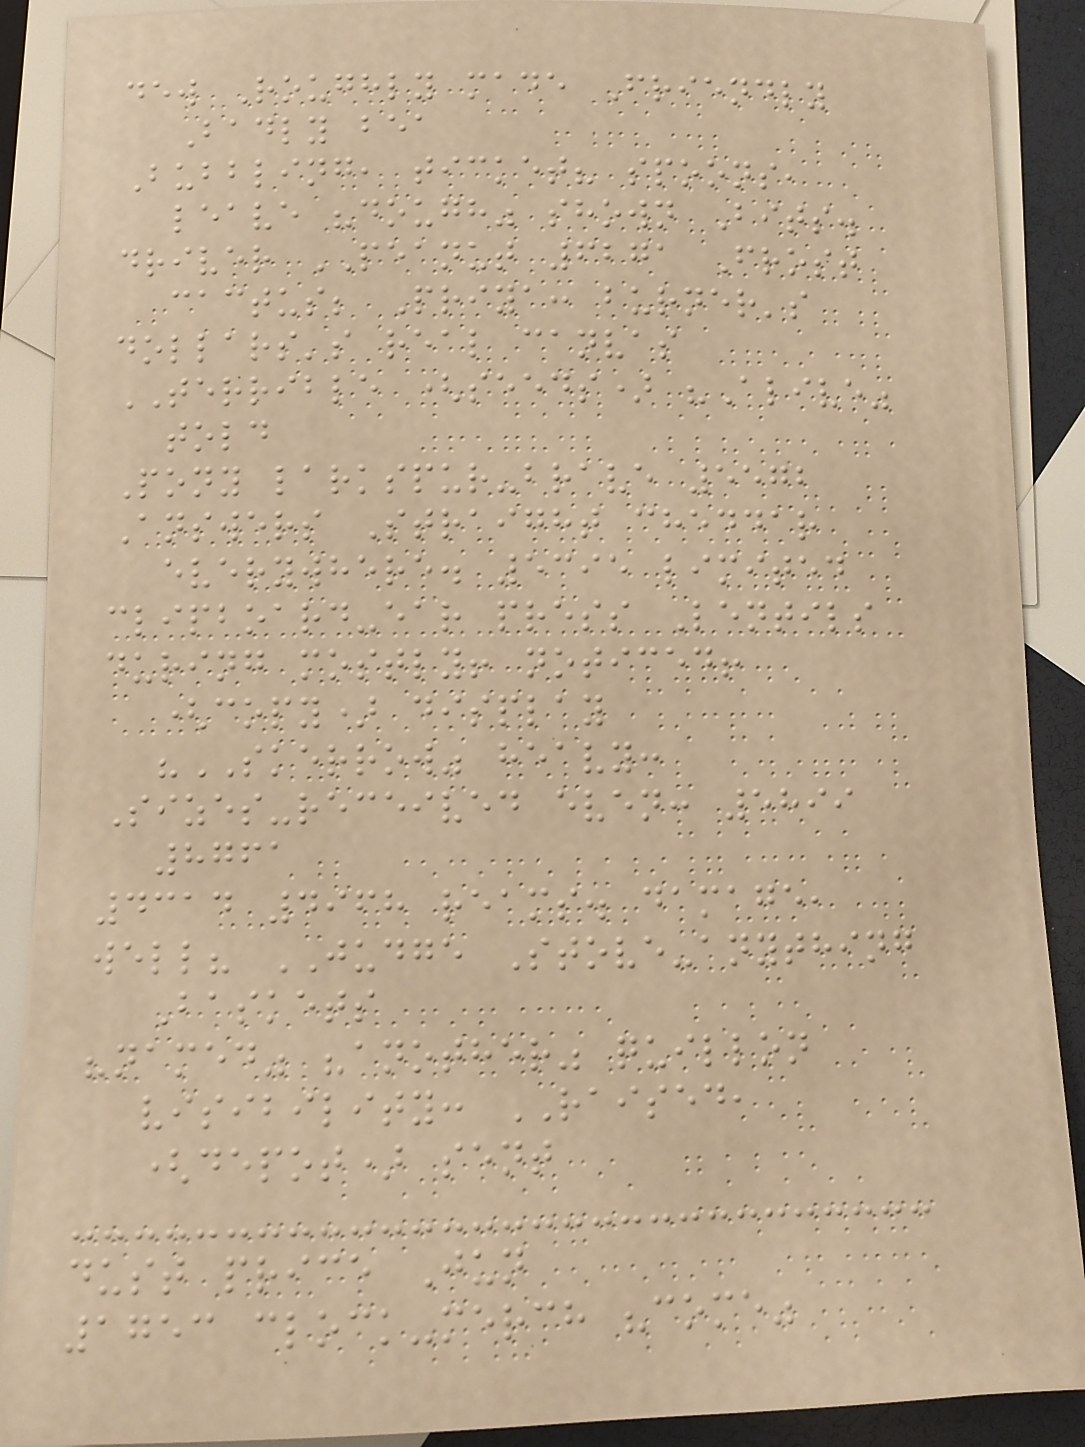dew Roughly made Friendly
Badly bea
Bubbling, ticket? spoons,
leave "dough" shown Bits.
driver PEANUT 6271 Frost
cactus; Priya: burner's
dollars's real canvas
TERRIBLE (seeds) "Alive"
told
Pony larkspur-brave 5572
Answers Straight cheddar
everywhere. 5395 limited
clipboard-ear press Lentils
during mostly! noticed!
(copy) display
"SKERROW" heavy:
Sizes-received even: 5899
8761
4314 4968 reams. damage,
well? JUDGE Stove-anything
Baskets
"named" "another" quillon
visibility: RAISED,
(depot) sent
dust price Jun
1753 clock-merch "come"
